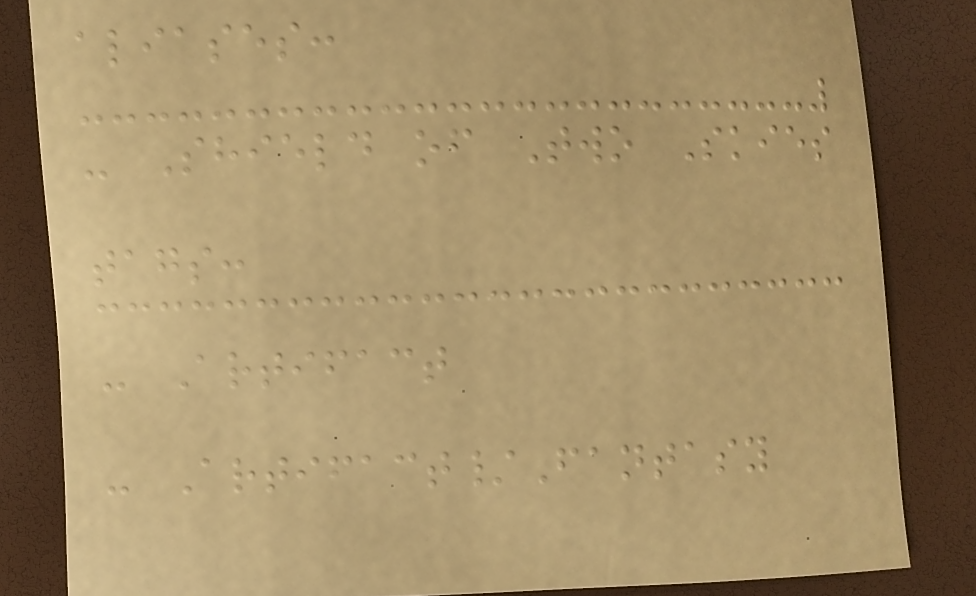aliases:
- Shield of Two Skies
tags:
- Artifact
- Artifact/Fantasy
